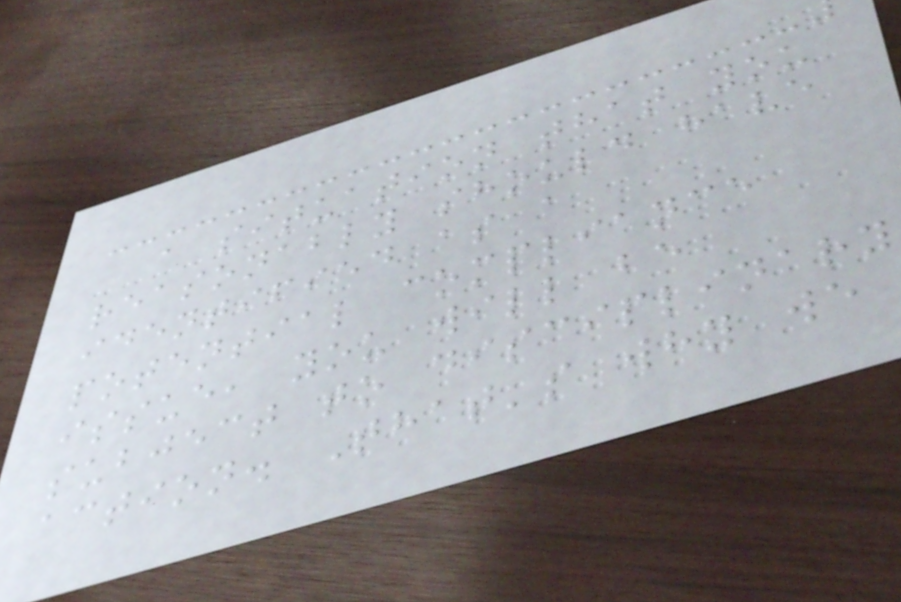a situation that you
reasonably should have
identified as a
potential compliance
issue, you will be
subject to disciplinary
action. That's why we
